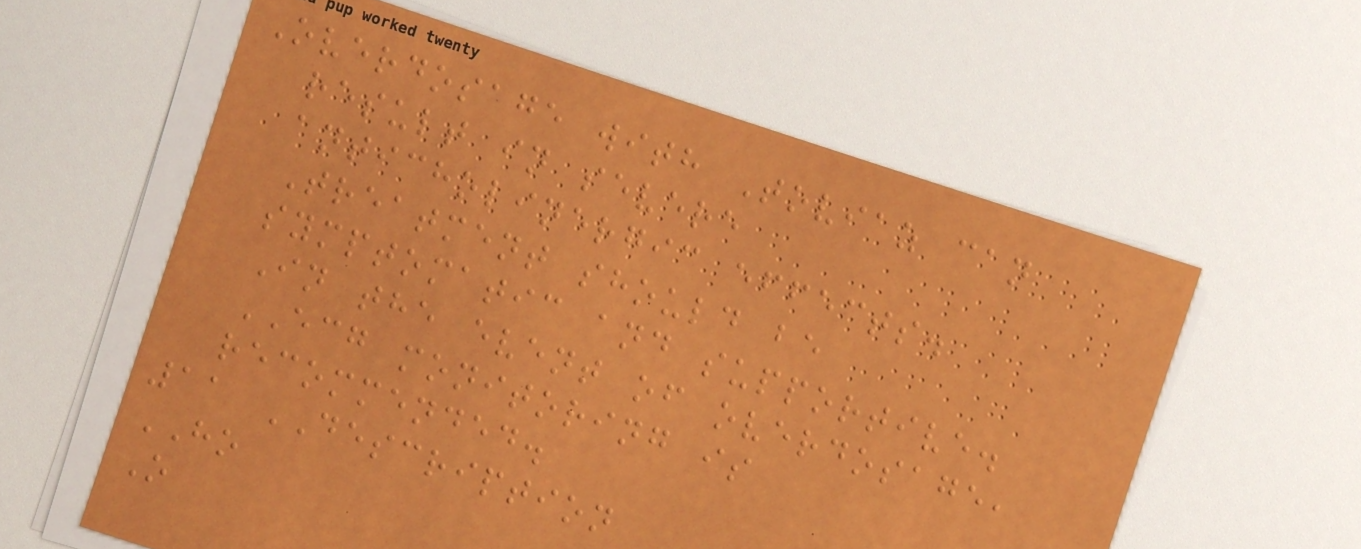Overdosage with Toviaz can
result in severe
anticholinergic effects.
Treatment should be
symptomatic and supportive.
In the event of overdosage,
ECG monitoring is
recommended.
11 DESCRIPTION
HO
O
